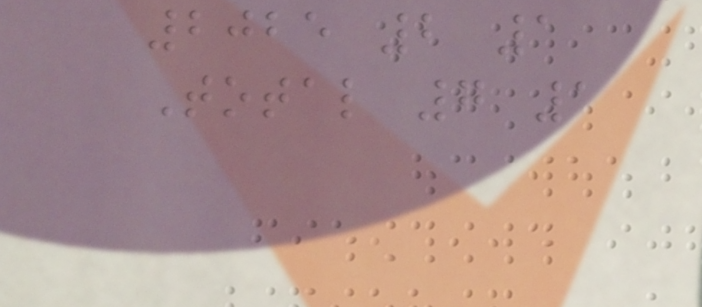2025 2 1
Total 7 1
